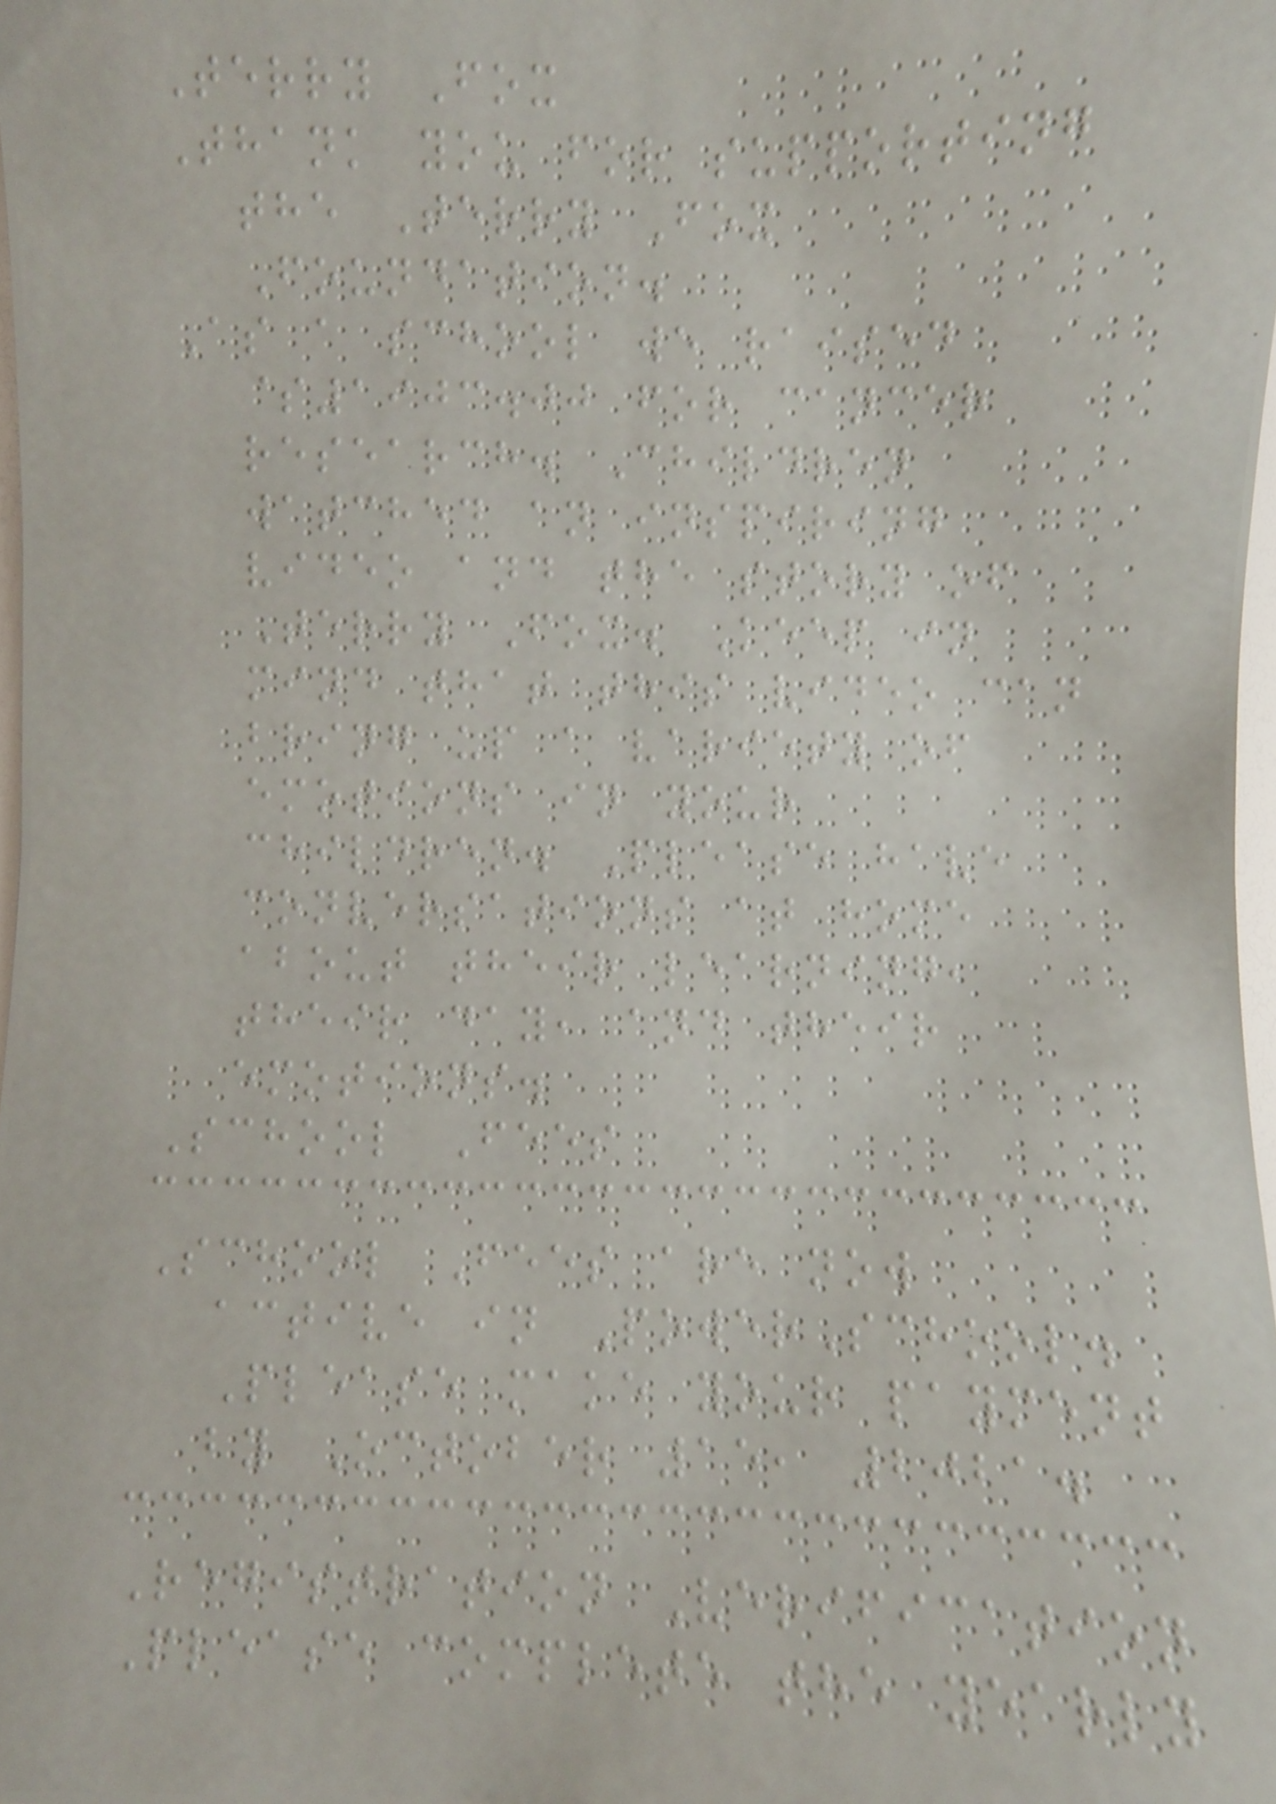Terry Fox
Thank you for supporting
the Terry Fox
Foundation.
As a school we raised
$1903.00 for cancer
research. Children
watched an inspiring
video and the story of
Terry Fox. Keep in
mind that this video can
bring up a variety of
emotions in your
children. Please have
conversations at home
about their learning,
their day, and their
emotions.
School Fees
School Fees are now
active in PowerSchool.
Please make your payment
by October 15, 2021.
Registration Verification
Please complete the yearly
